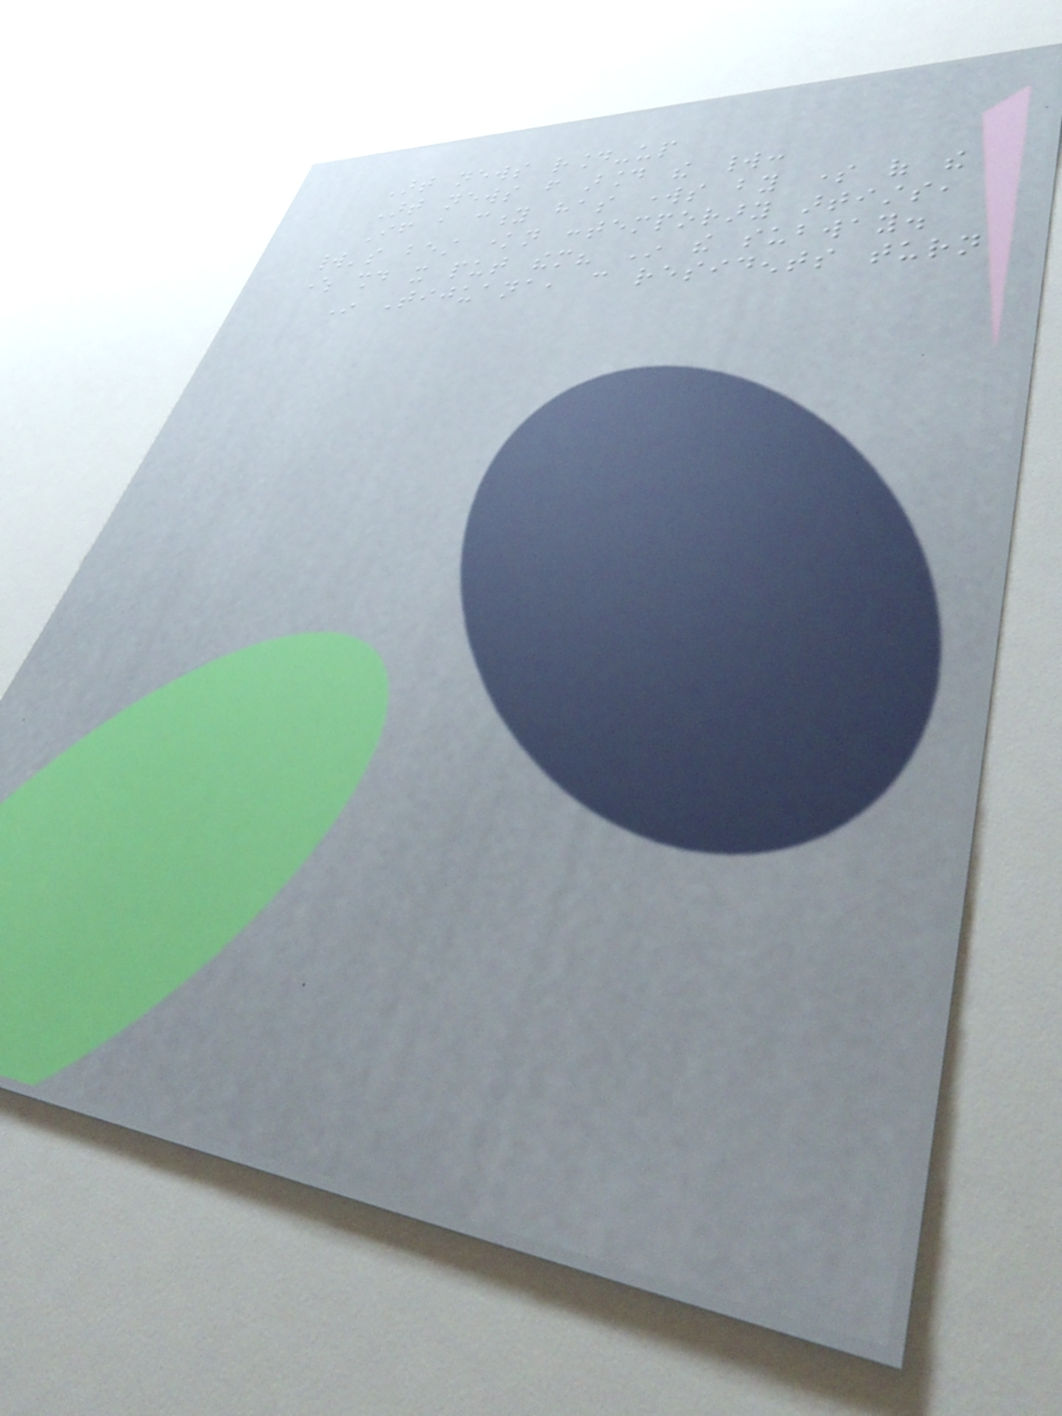Art news round-up
Art news from around the world:
If a city has works by some of the
world's best known contemporary artists,
where should it put them? In the subway.
In Tijuana, can residents turn
